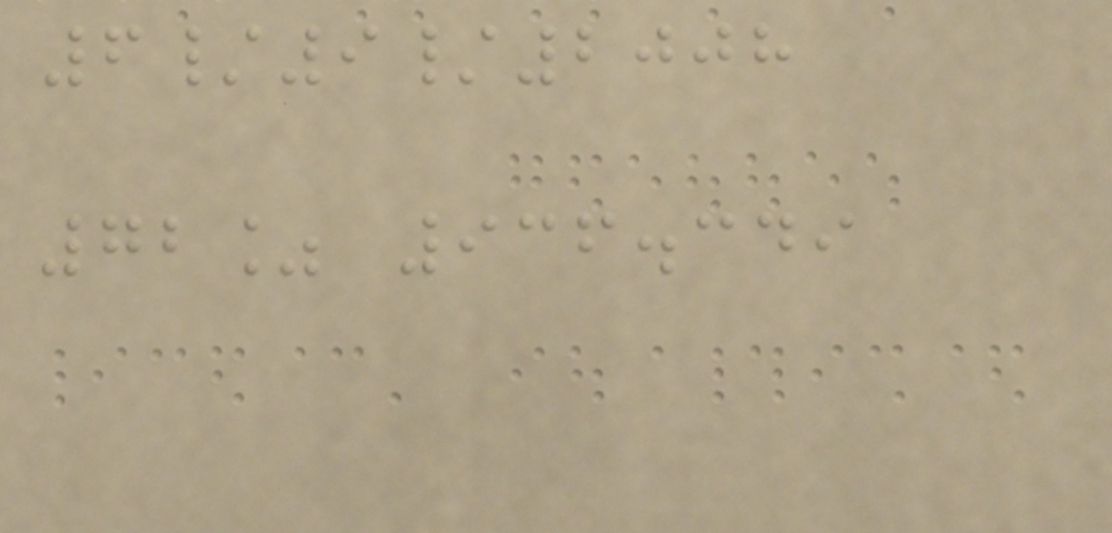6/9/2008
72% 936.349
